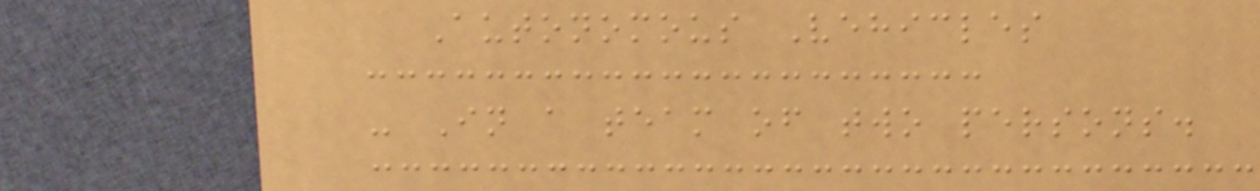Autonomous Vehicles
- In a team of two persons.
